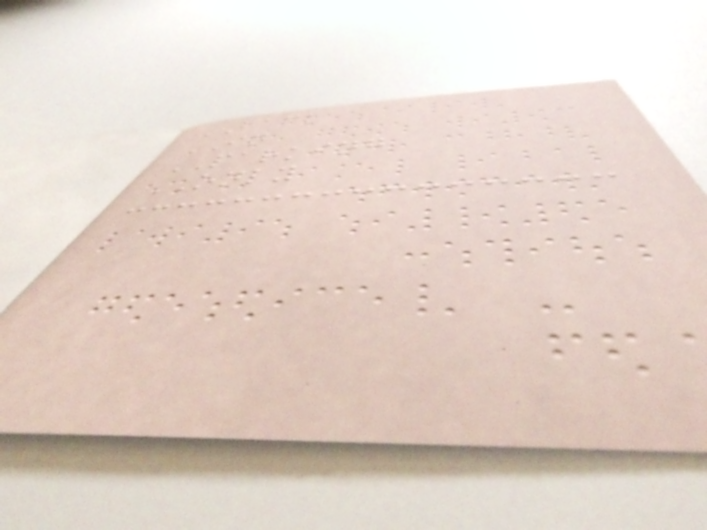BACK
IN
PARKING
ONLY
